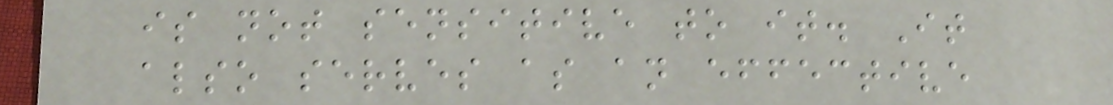is not sensitive to it. It
also serves as an effective
